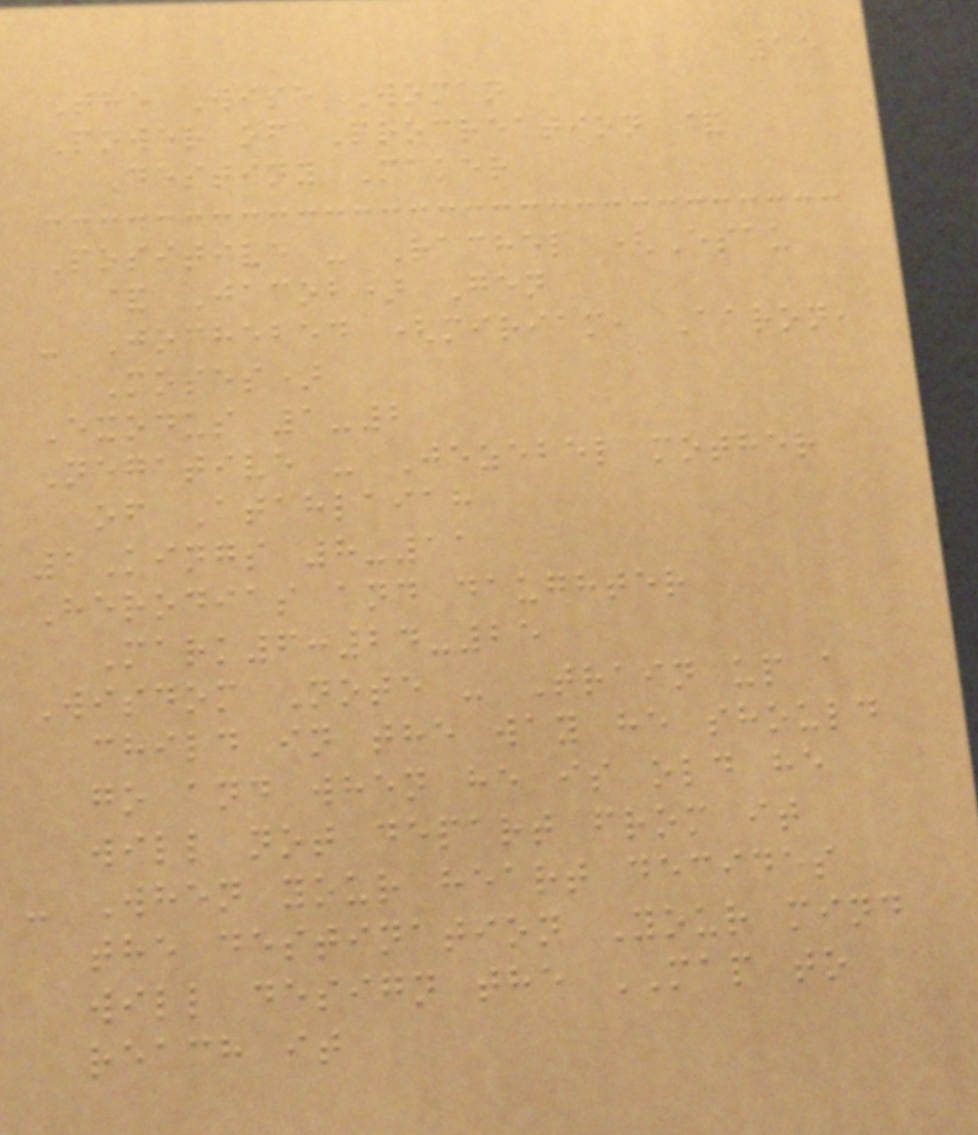15
The Wise Woman
Power of Procreation &
Destiny Maker
Positive - Rachel (Esau
& Jacob) Gen
- Jochebed (miriam, Aaron,
Moses)
Exodus 1-2
Negative - Jezebel mother
of Atahlaiah
2Kings 8-11
Herodias and daughter
Mark6:24-25
Wisdom Note - Train up a
child in the way he should
go and when he is old he
will not depart from it
- When your heart decides
the destination Your mind
will design the MAP to
reach it
